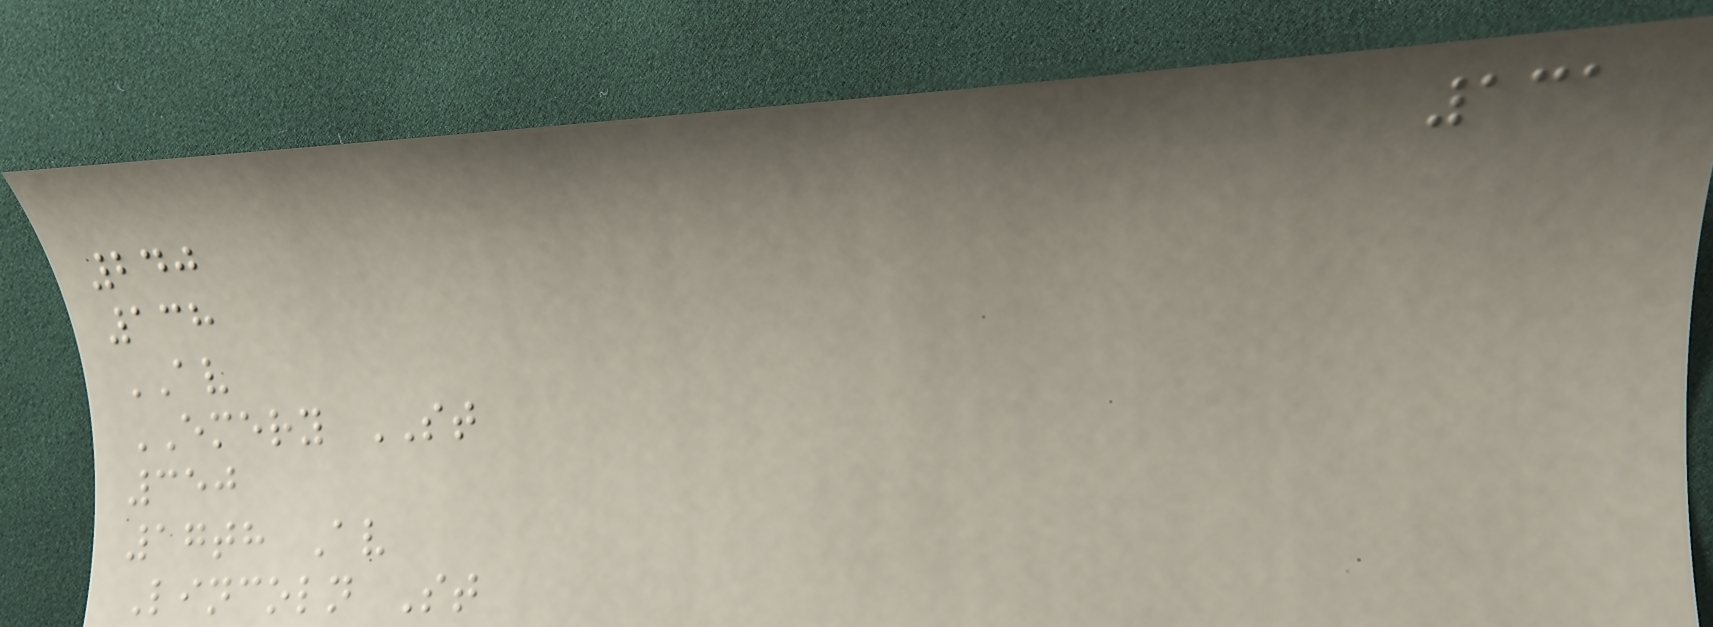131
240
138
AV
EMERY ST
350
17th Av
Lincoln St
